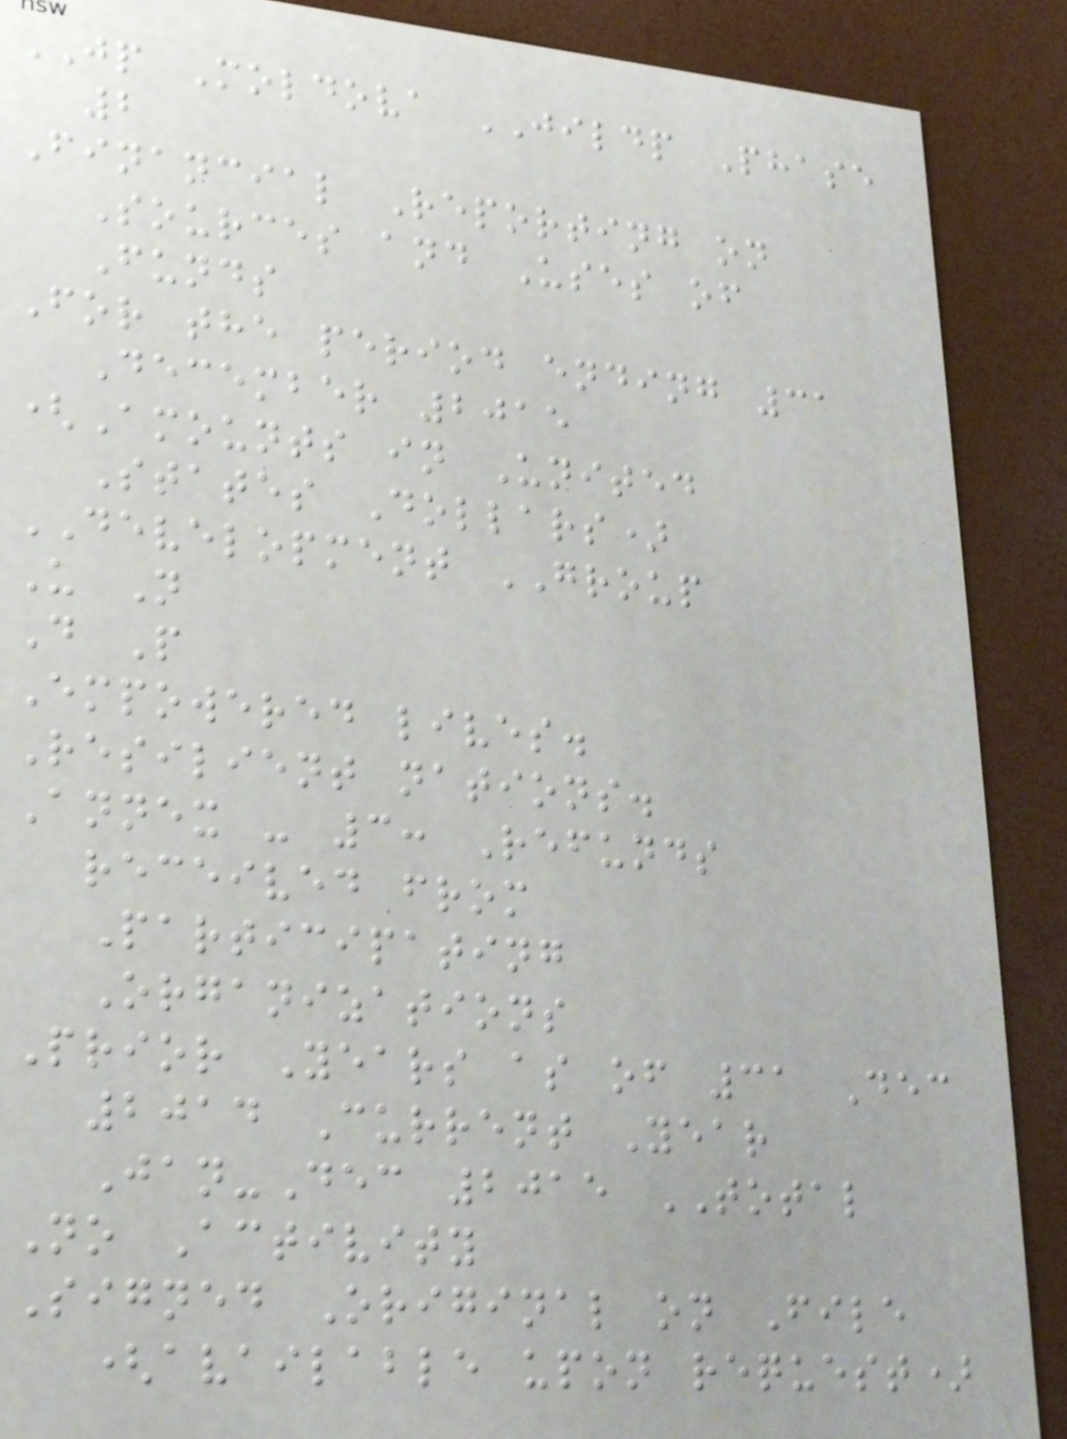JP Moldova JILDP Phase
2
Financial Reporting on
Sources and Uses of
Funds
For the period ending 31
December 2015
(Amounts in United
States Dollars)
DEVELOPMENT GROUP
U N
D P
Empowered lives.
Resilient nations.
Annex - 3: Refunds
received from
Participating
Organizations
Prior Years as of 31 Dec
2014 Current Year
Jan-Dec 2015 TOTAL
No Activity
Signed Original on File
(available upon request)
